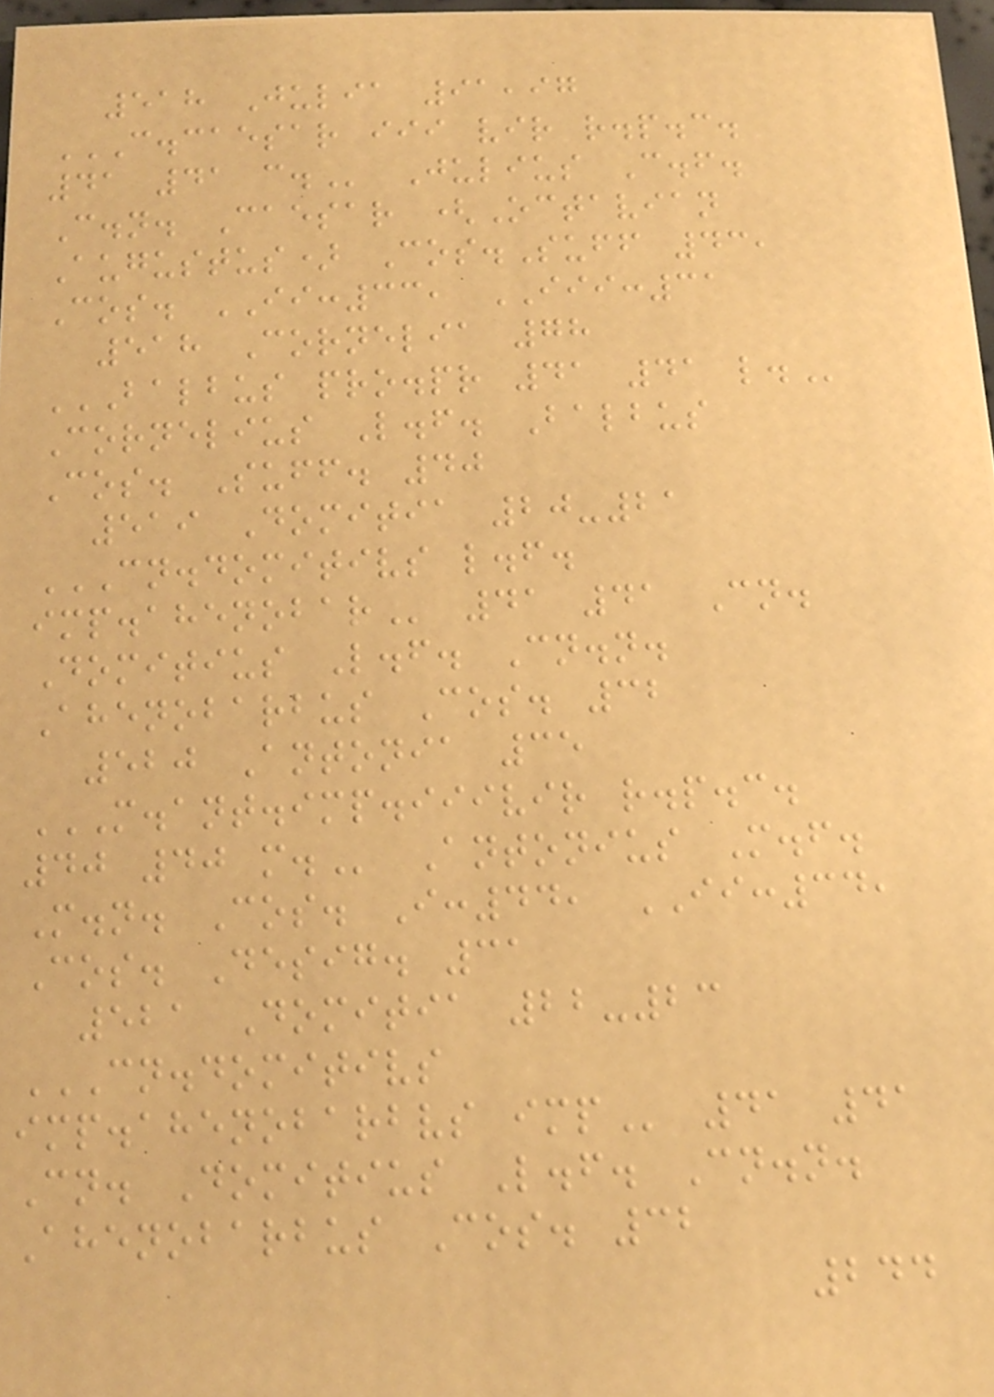518 Julia 91,97
C.CAESAR III VIR R.P.C.
41 41 C. Julius C.f.
C.n. Caesar (Octavian
Augustus) Cos.Suff 43,
Cos. II:33, III:31
518 Cornelia 78
BALBUS PRO.PR 41 41 L.
Cornelius L.f. Balbus
Cos. Suff. 40
519 Domitia 20-21
CN.DOMITIVS L.F.
IMP.AHENOBAR 41 41 Cn.
Domitius L.f. Cn.n.
Ahenobarbus Cos. 32
520 Antonia 35
M.ANT.IMP.IIIVIR R.P.C.
40 40 M. Antonius M.f.
M.n. Cos. I:44, II:34,
Cos. Desig. 31
521 Domitia 22-23
CN.DOMITIVS
IMP.AHENOBARBVS IMP 41 41
Cn. Domitius L.f. Cn.n.
Ahenobarbus Cos. 32
244
